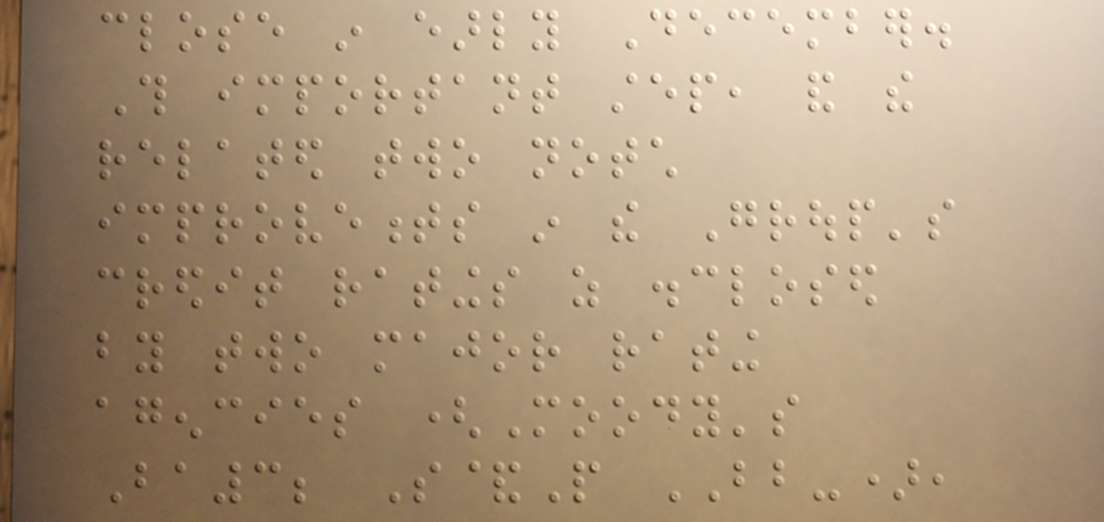close in early December.
This important step, and the
related two notch
improvements in the Group's
credit ratings as disclosed
by two major rating
agencies (Moody's
Ba3; S&P BB-),
